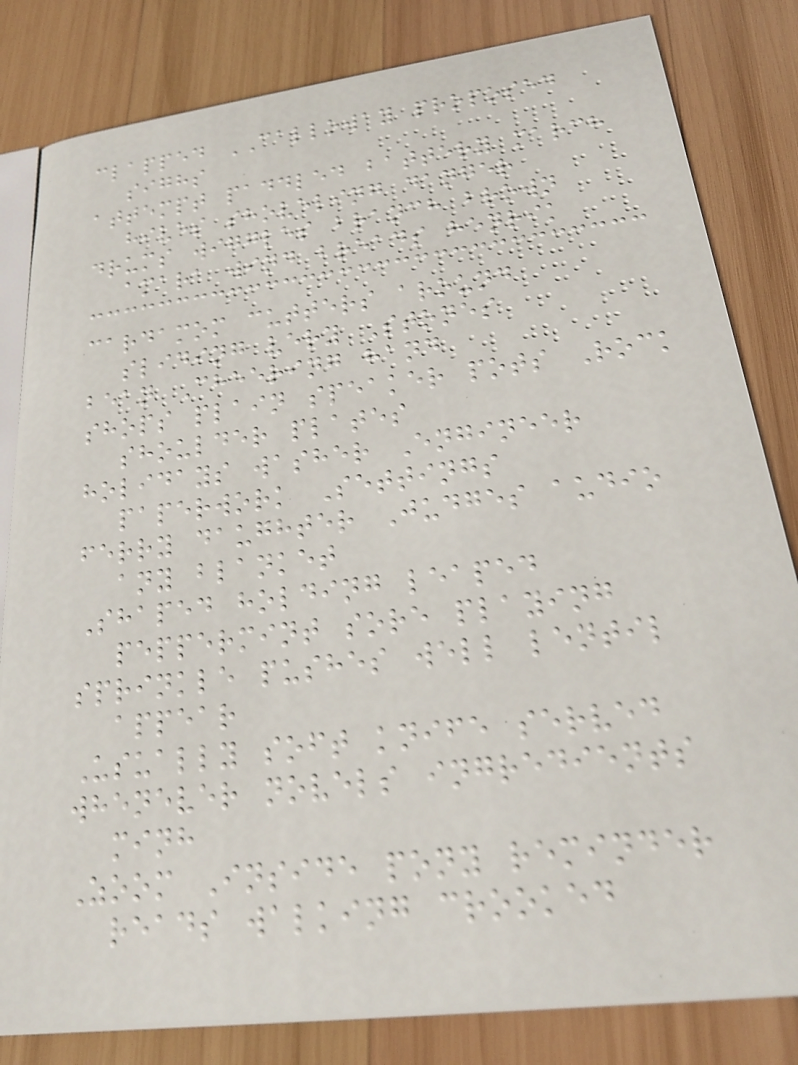clapped CALLOWAY proposed
sighs
attempt paddled battery march
hives shoveling danger
drums wiggles branch brown
amara wind breads henrik
cardamom cutters around
sliding very Stones
bean Cheering hand
shops plain speaker pots Rock
shoulder plates
holidays washer Engineer
paperwork Settings
ferry daughter Judges audio
any blanket
Shaped holding leaped
peppermint sore playing
sprinkle pushes well lentil
appear
Usually soft knife served
whenever novels ingredients
minh
Zoom Inside pony reminder
reads walking crooked
